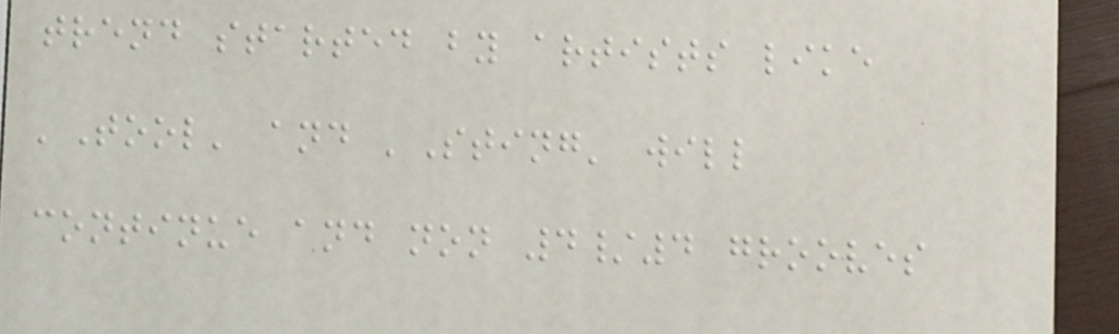trend started by artists like
'Tool' and 'Sting' will
continue and non 4/4 grooves
